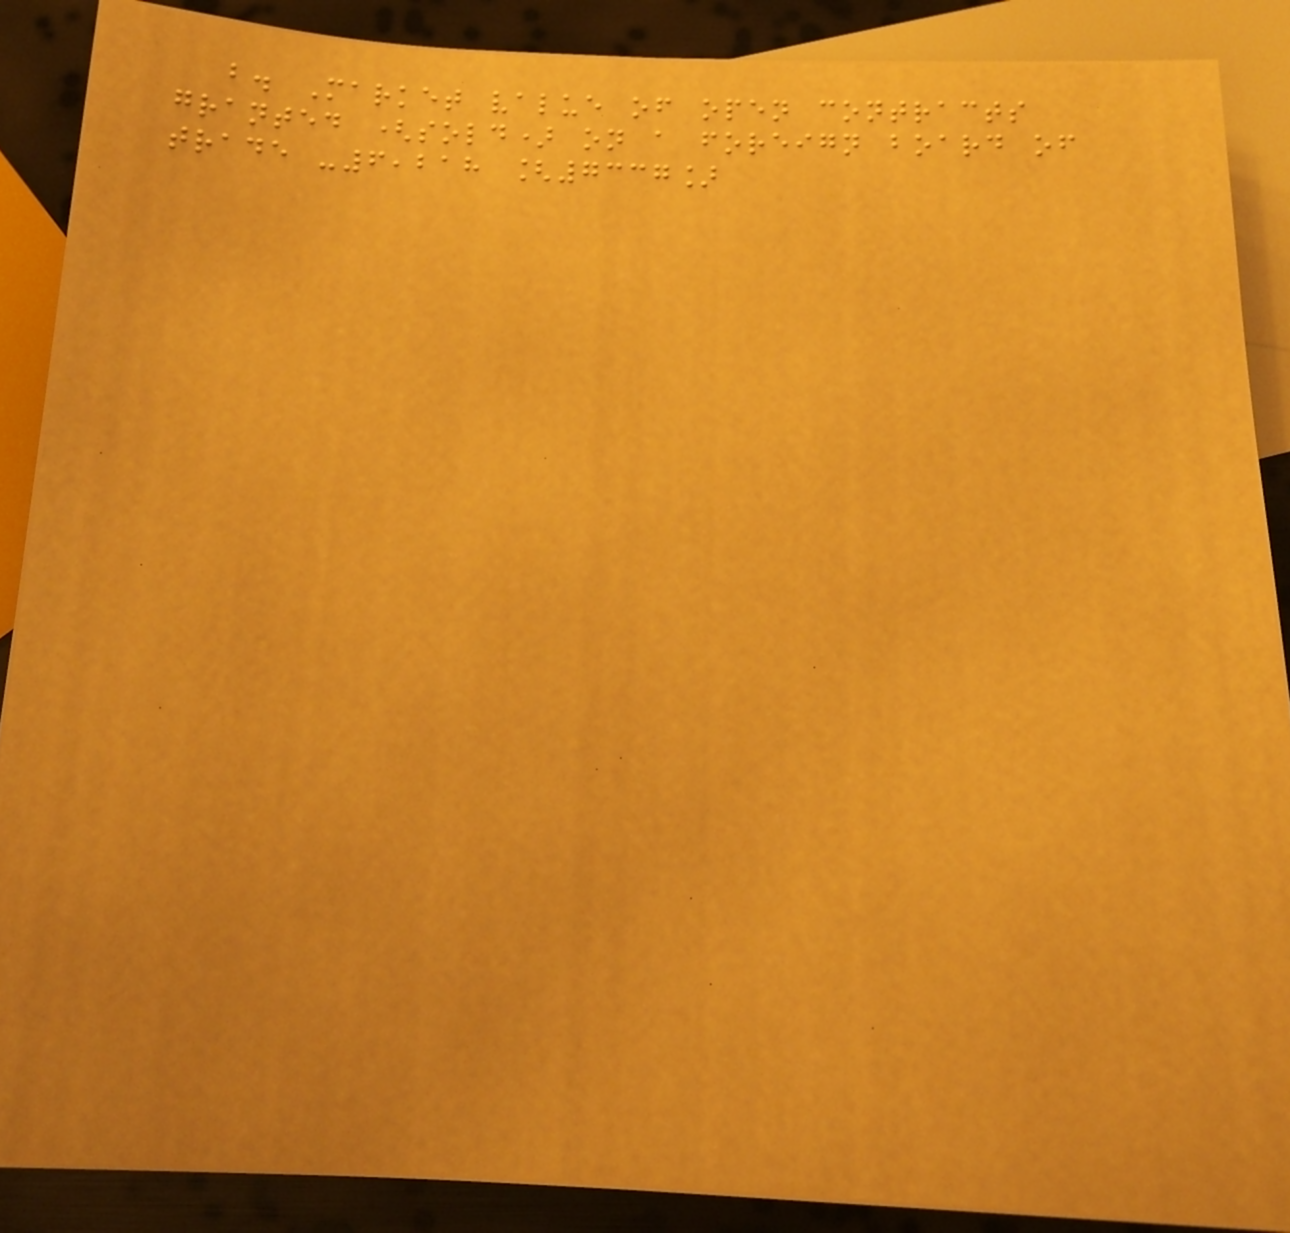b. Market value of open contracts
granted (sold) on a foreign board of
trade -6,218 [7337]
